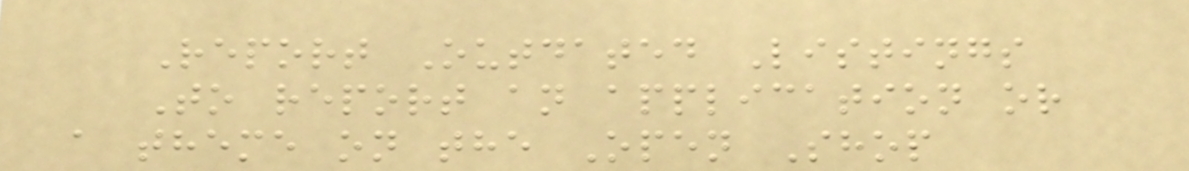Report Outdated Listings
To report an application or
a theme on the Open Shop
